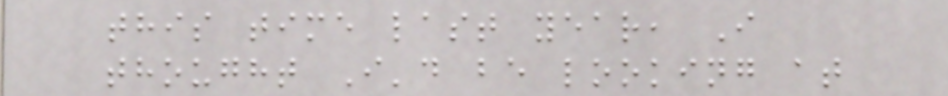this time last year, I
thought I'd be looking at
